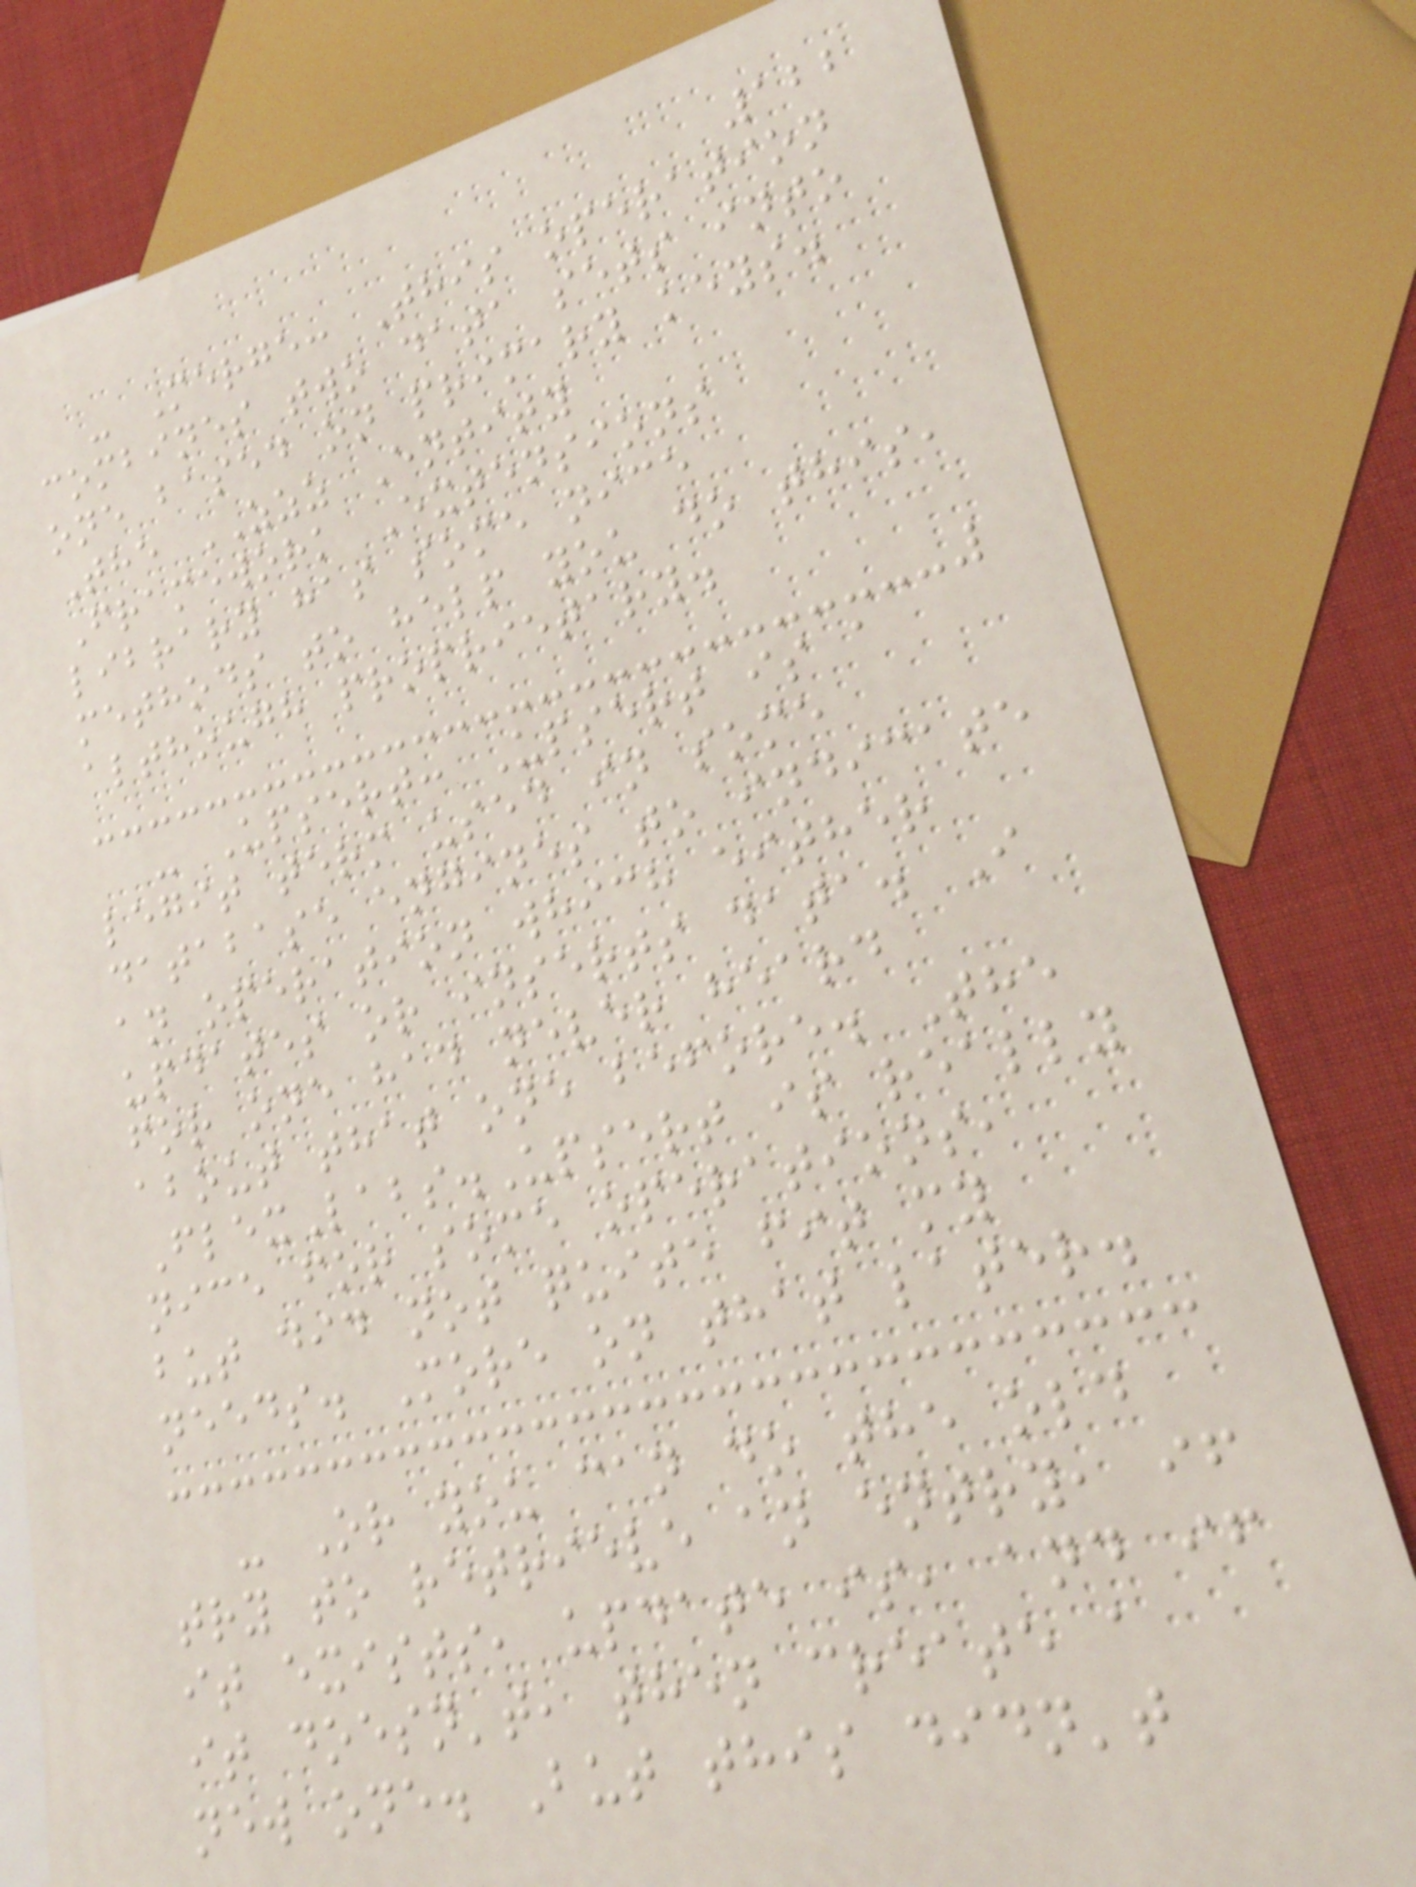122
- Merge: This operation
combines two data sets into
one based on primary keys.
The ZZZ Entity
Framework Extensions
library has some nice
methods to help you do this,
although proprietary.
- Upsert: Upsert is a
legit term used in some
database engines to indicate
an operation which either
updates or inserts data. I
for one had never heard
about that one before. The
FlexLabs.Upsert is really
nice for some operations,
but did not quite fit my
needs. More on that later.
- Or you can do the old
try to retrieve an entry, if
it exists, update is, and if
it doesn't, then create a
new one. But this didn't
